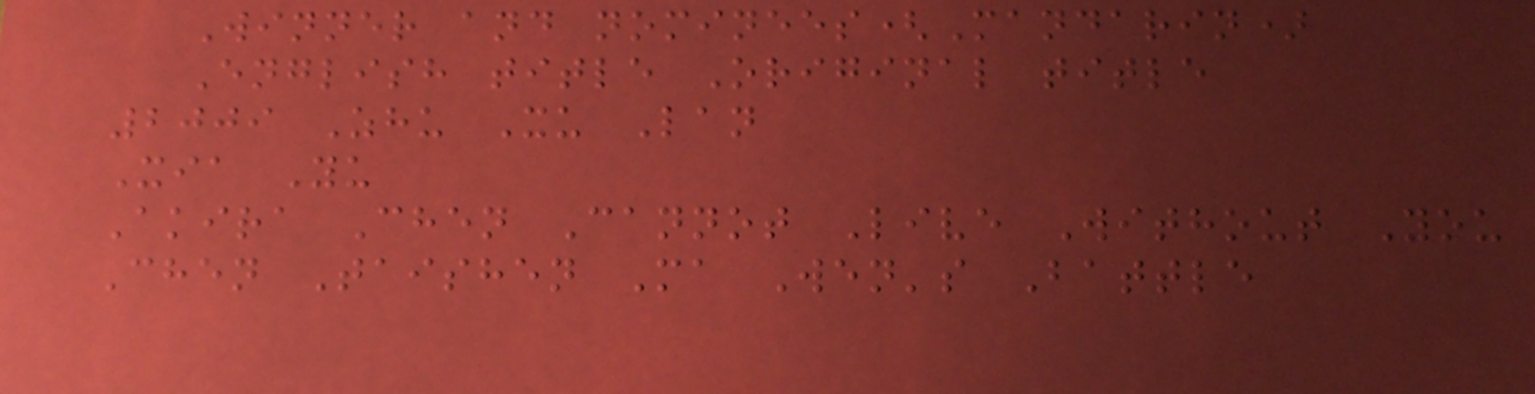Winner and nominees(Mandarin)
English title Original title
2009 Zhu Xu Lan
Xia Yu
Akira Chen Cannot Live Without You
Chen Taishen Ma Wen's Battle
